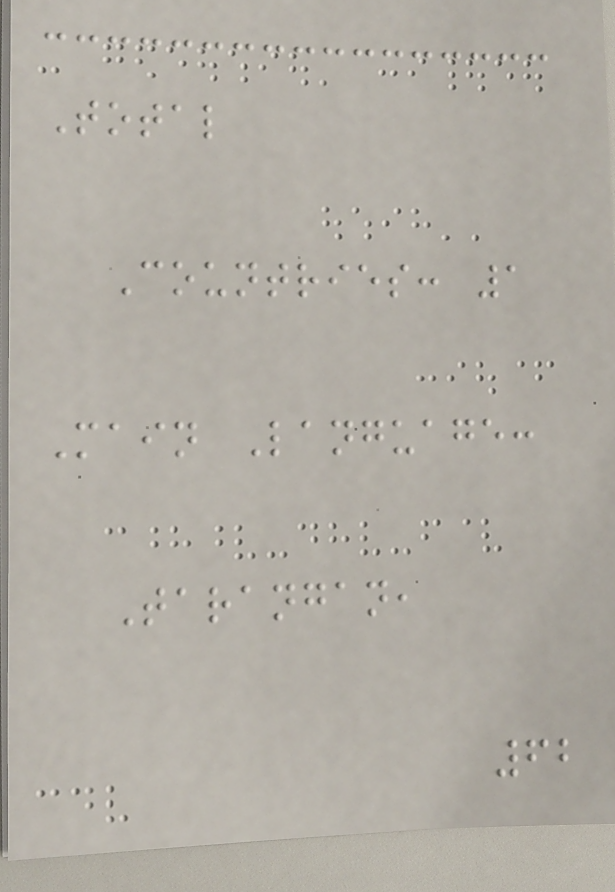Total
Countries: 1
Main Language:
Tarangan,
62
